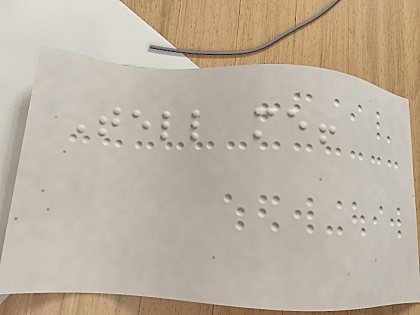Tell me!
